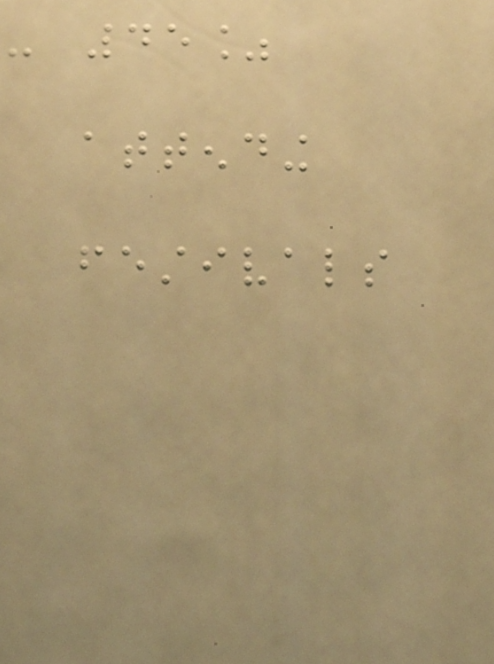- 45%
attending
festivals
